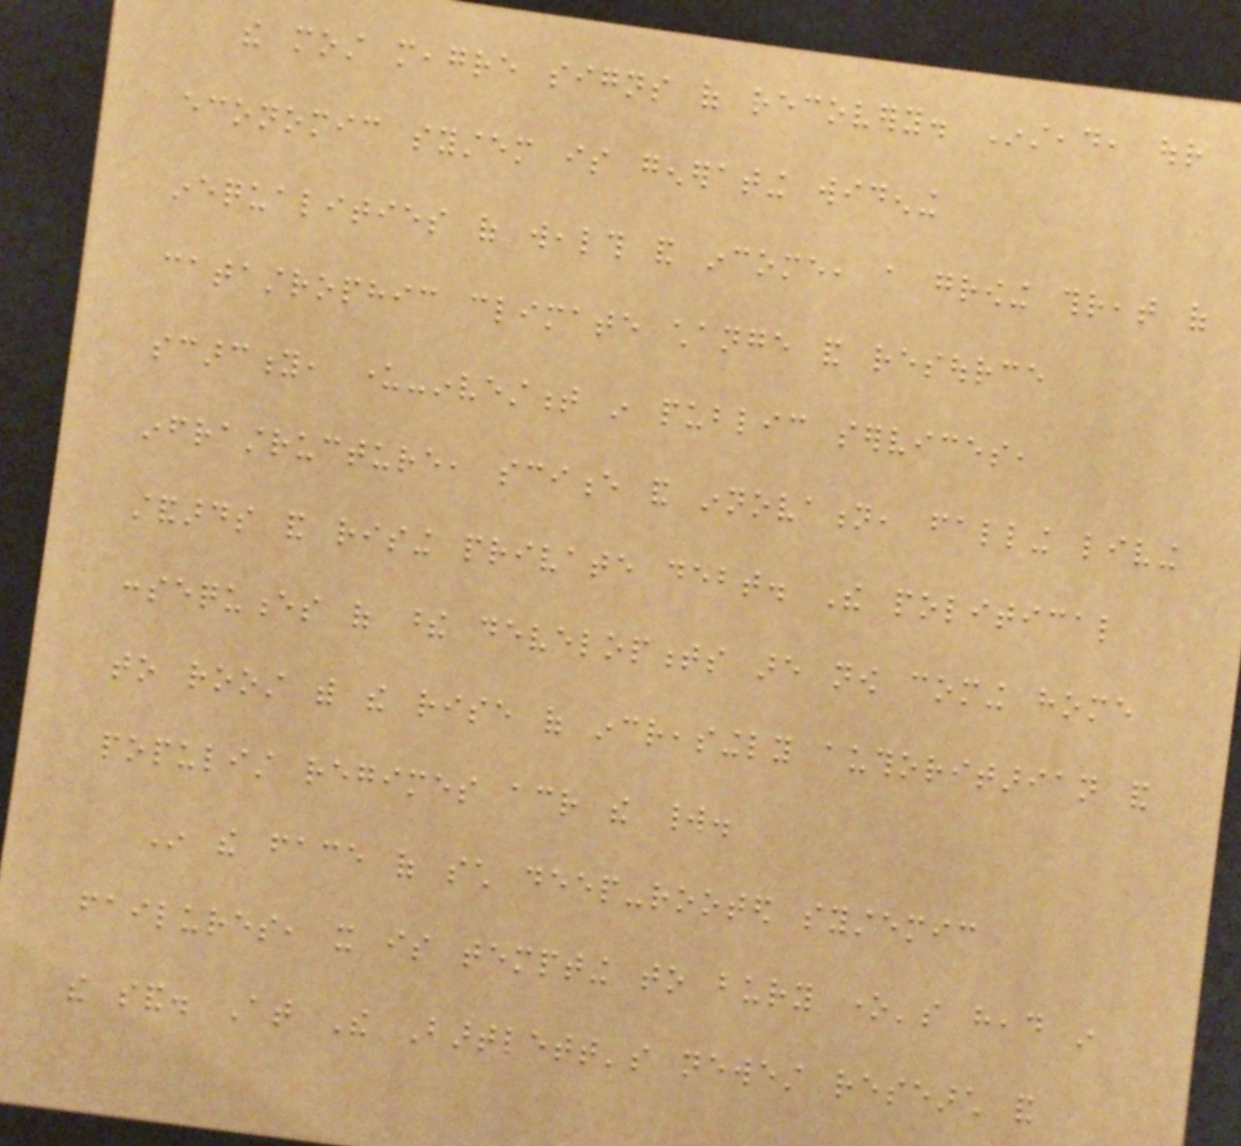the most meagre signs of recovery. Instead, our
economic system is generating widening
inequalities of wealth and income, a growing threat of
catastrophic climate change and resource
scarcity, under-investment in public services,
infrastructure, science and innovation, falling living
standards and rising private debt. The political
consequences of these developments are now coming home
to roost with the rise of increasingly authoritarian and
populist regimes across the world.
In the face of such deep-rooted systemic
failures, it is tempting to bury one's head in
the sand. At The Bartlett's newest research and
